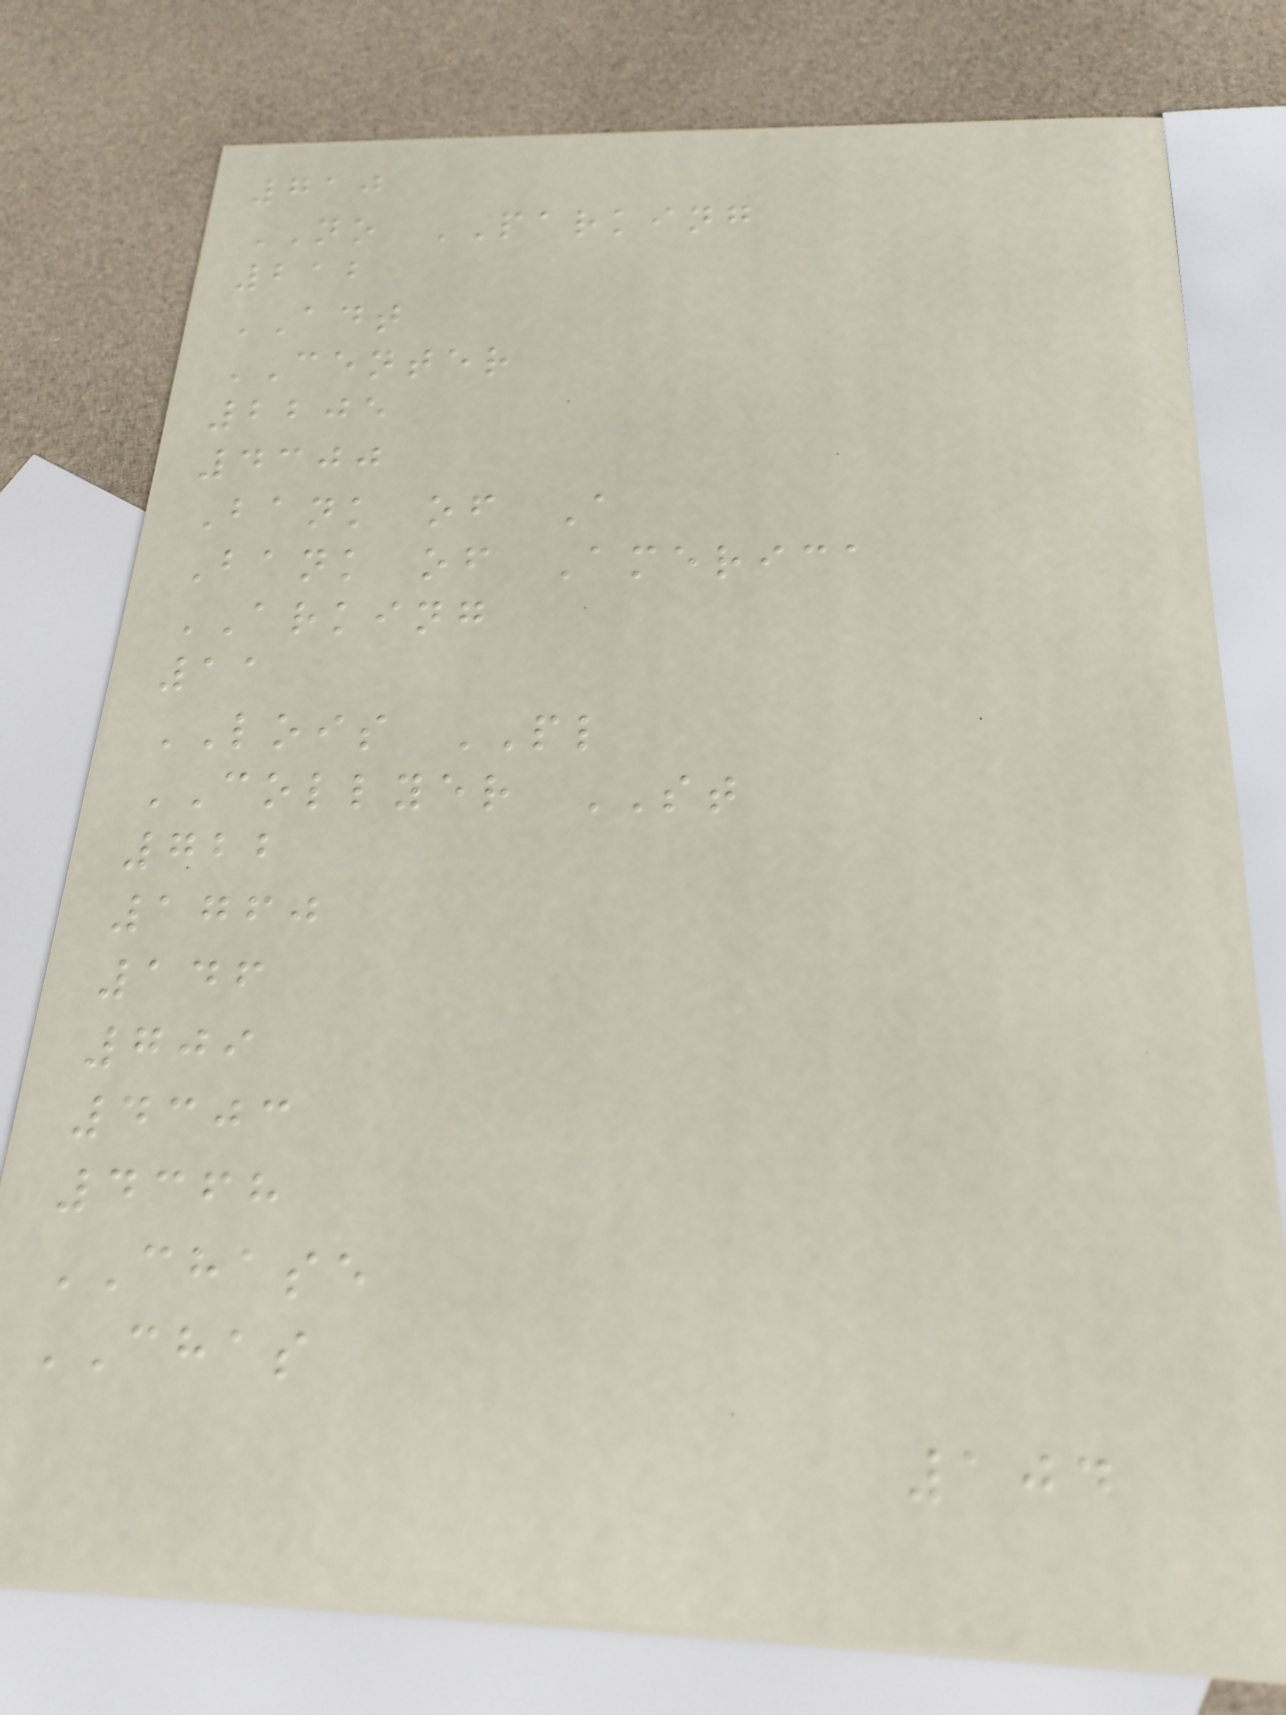710
NO PARKING
212
ADT
CENTER
2205
4300
Bank of A
Bank of America
ARKING
11
LOIS PL
COLLYER ST
722
1760
146
709
4303
4368
CHASE
CHAS
104
